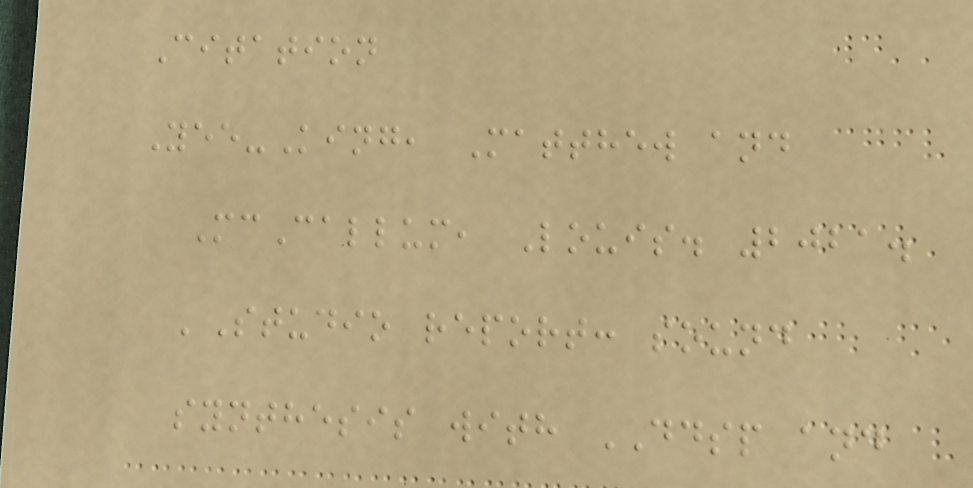Citation
Yee-King, Matthew and
McCallum, Louis. 2021.
'Studio report: sound
synthesis with DDSP and
